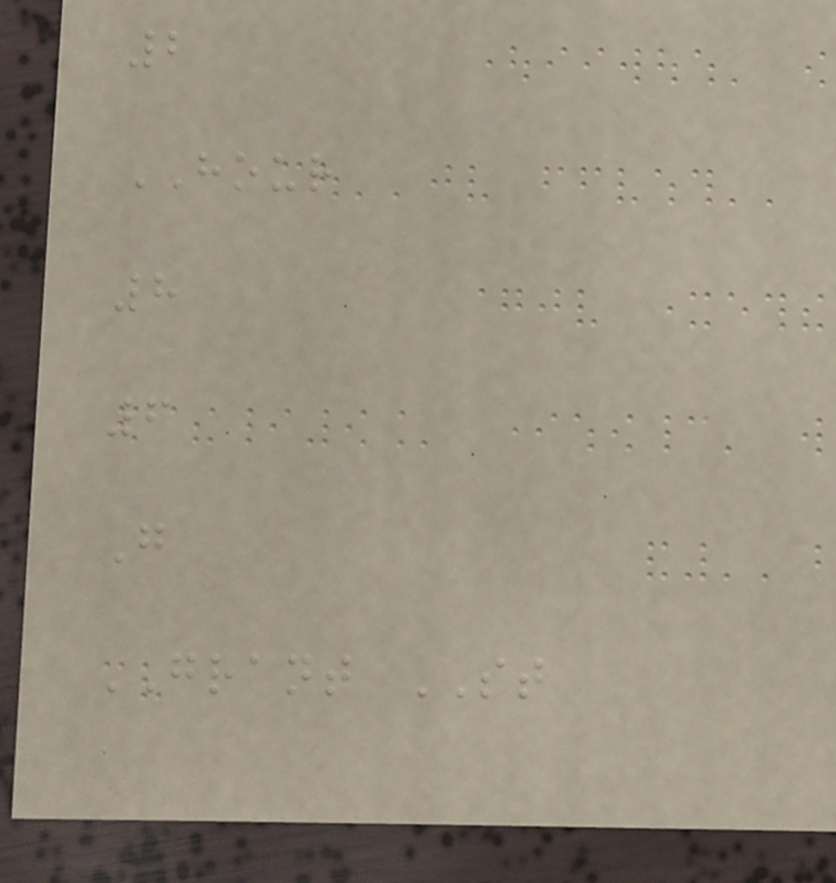2
HOUR
8
6
G
GRANT ST
